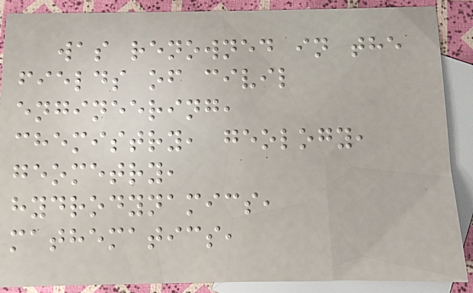was renowned in the
fields of civil
engineering,
chemistry, geology,
geometry,
hydrodynamics,
mathematics,
